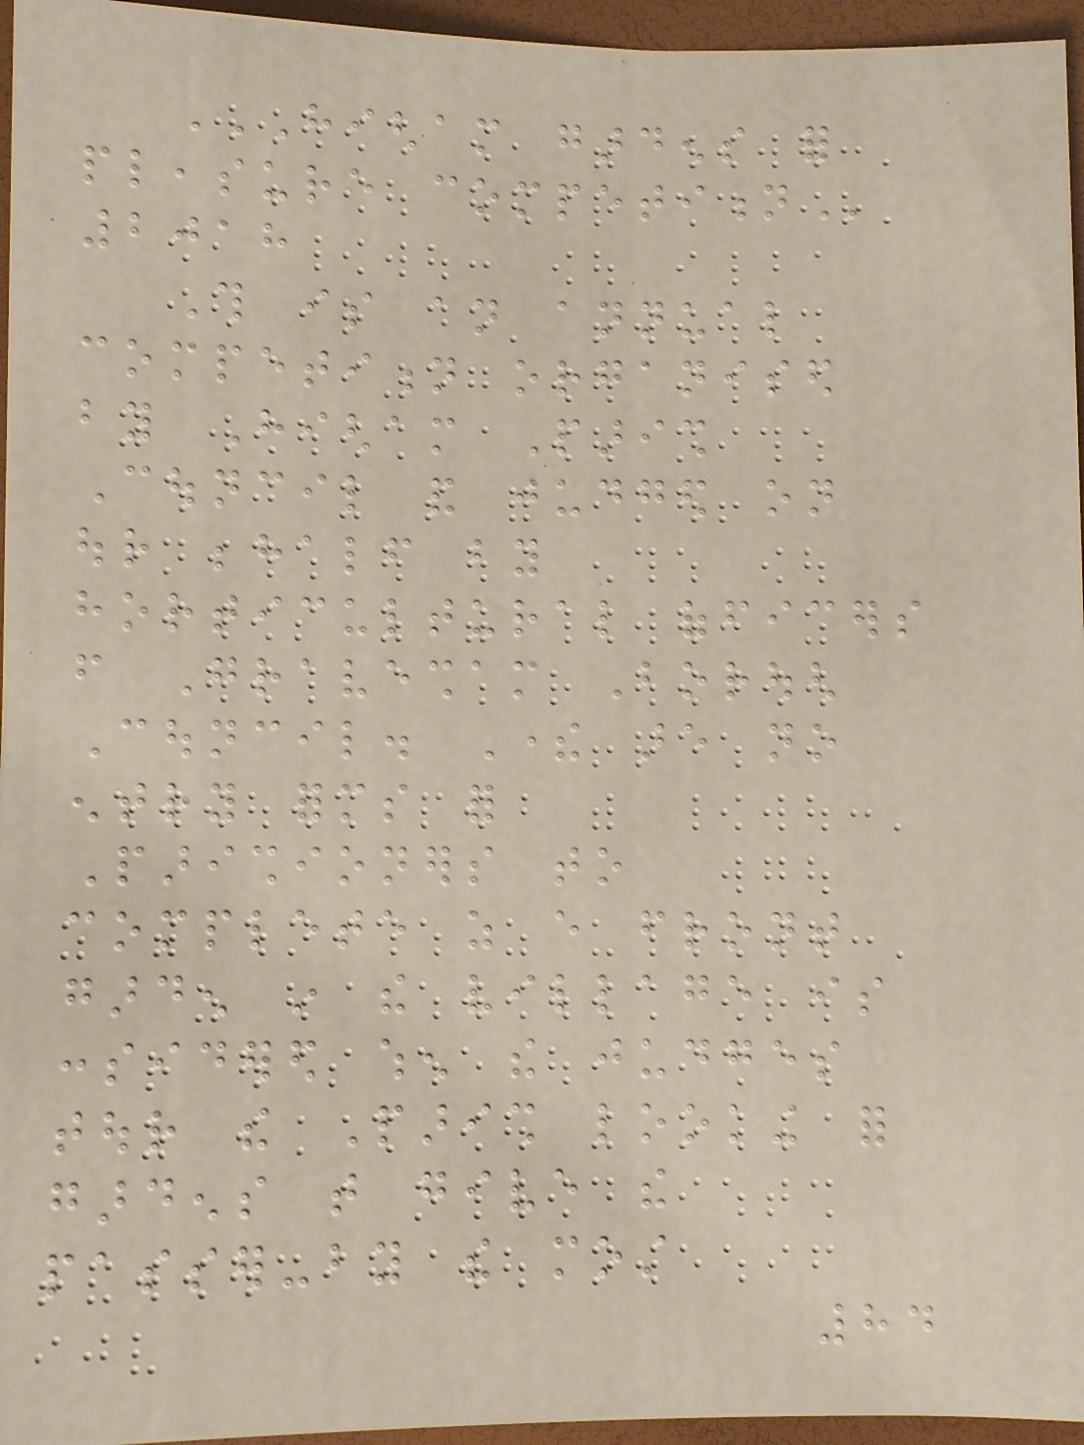HIGHAM GARDENS FOR
PLEASURE COMPETITION
2018
This is an annual
competition organised
by Higham Parish
Council and judged on
our behalf by
horticultural officers
from Gravesham Borough
Council. There are no
entry forms for
Parishioners to
complete as every front
garden in the village is
considered when the judges
tour the Parish looking for
gardens that give the
passer-by the most
84
